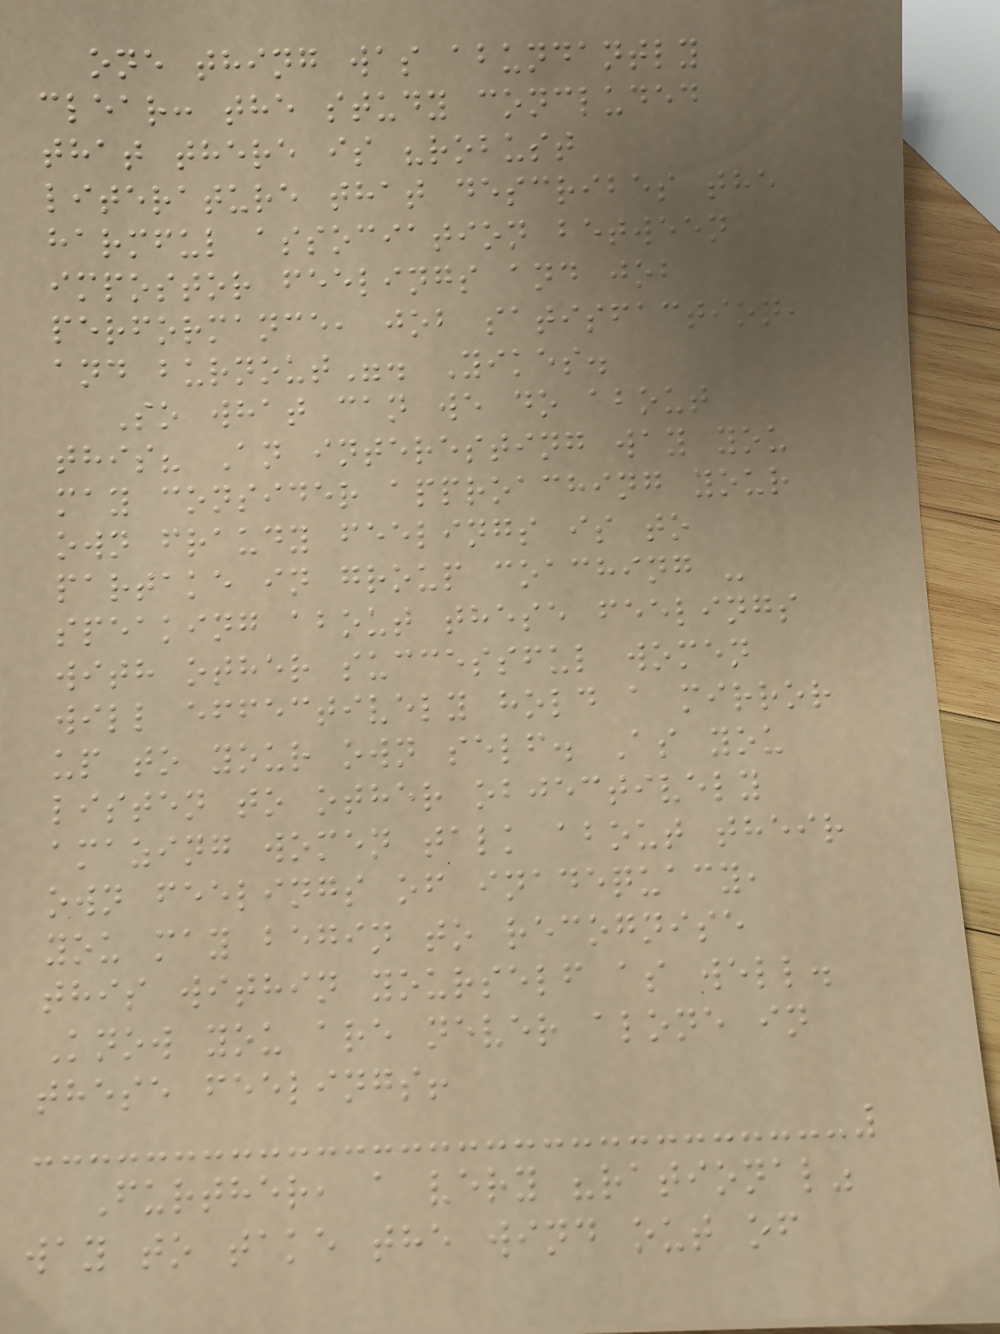one thing was abundantly
clear: the study concluded
that there is "robust
literature that describes the
harmful association between
impostor feelings and job
performance, job satisfaction,
and burnout". Yikes.
So what can we do about
this? An interesting way you
may consider approaching your
own fraudy feelings is to
partake in group coaching -
speaking about these feelings
with other successful women
will effectively hold a mirror
up to your own self. As you
listen to other objectively
amazing women talk about their
own feelings of inadequacy,
you may begin to recognise
this within yourself as well.
Know you are never alone in
these feelings!
Further, a very "rational"
way to take the wind out of
